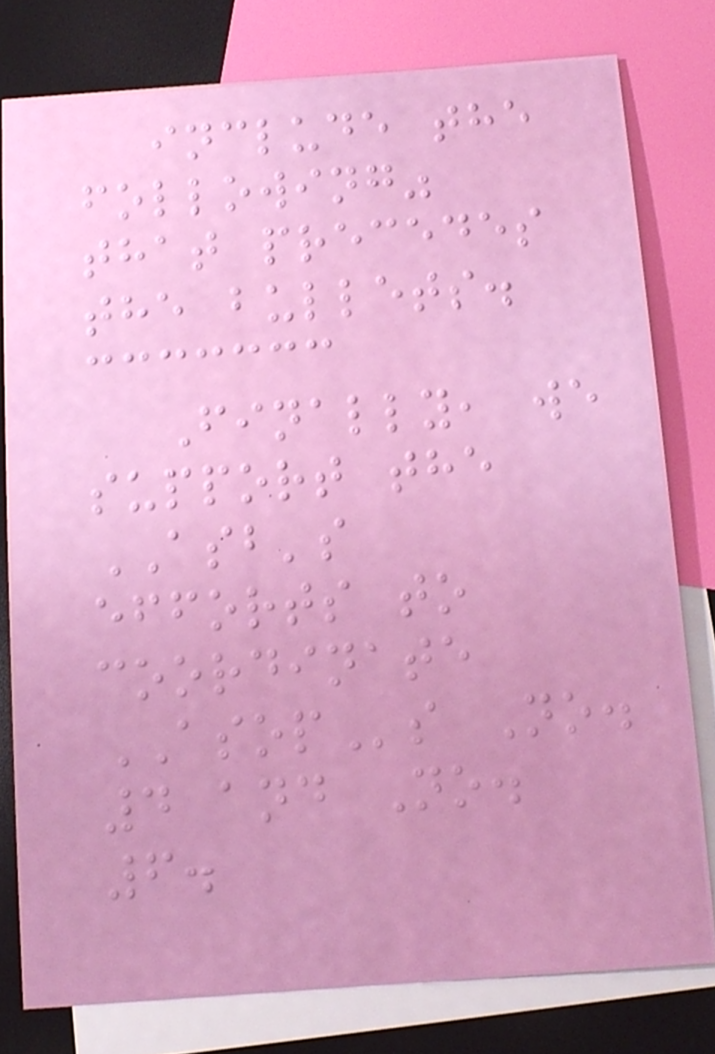include the
following"
that precedes
the bullets.
Finally, we
support the
ASB's
efforts to
coordinate
ASOPs No.
4 and No.
6.
